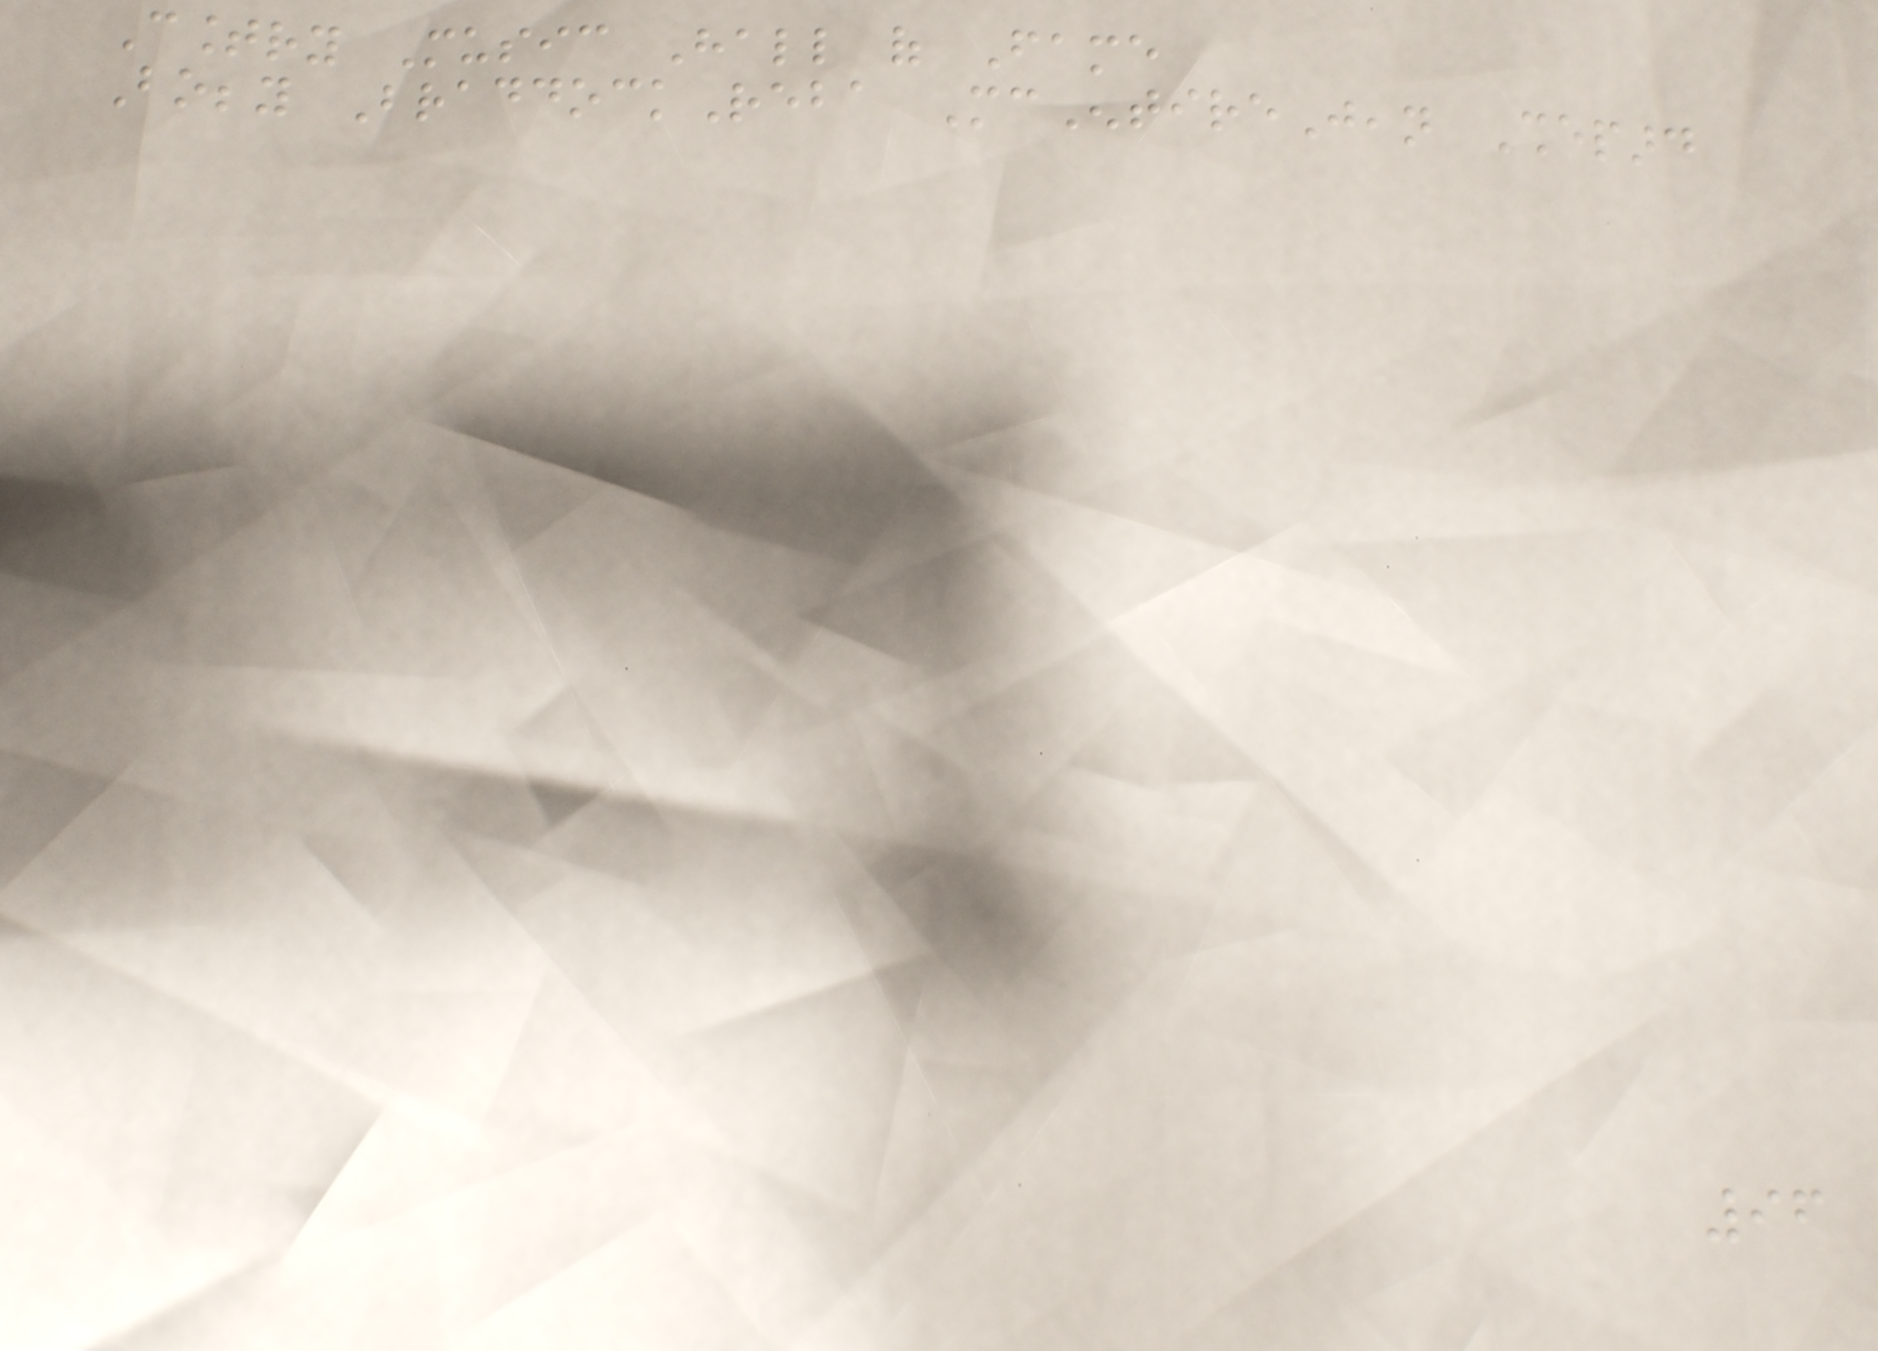Country Music Hall of Fame
Bobby BraddockReba McEntireJean Shepard
96
